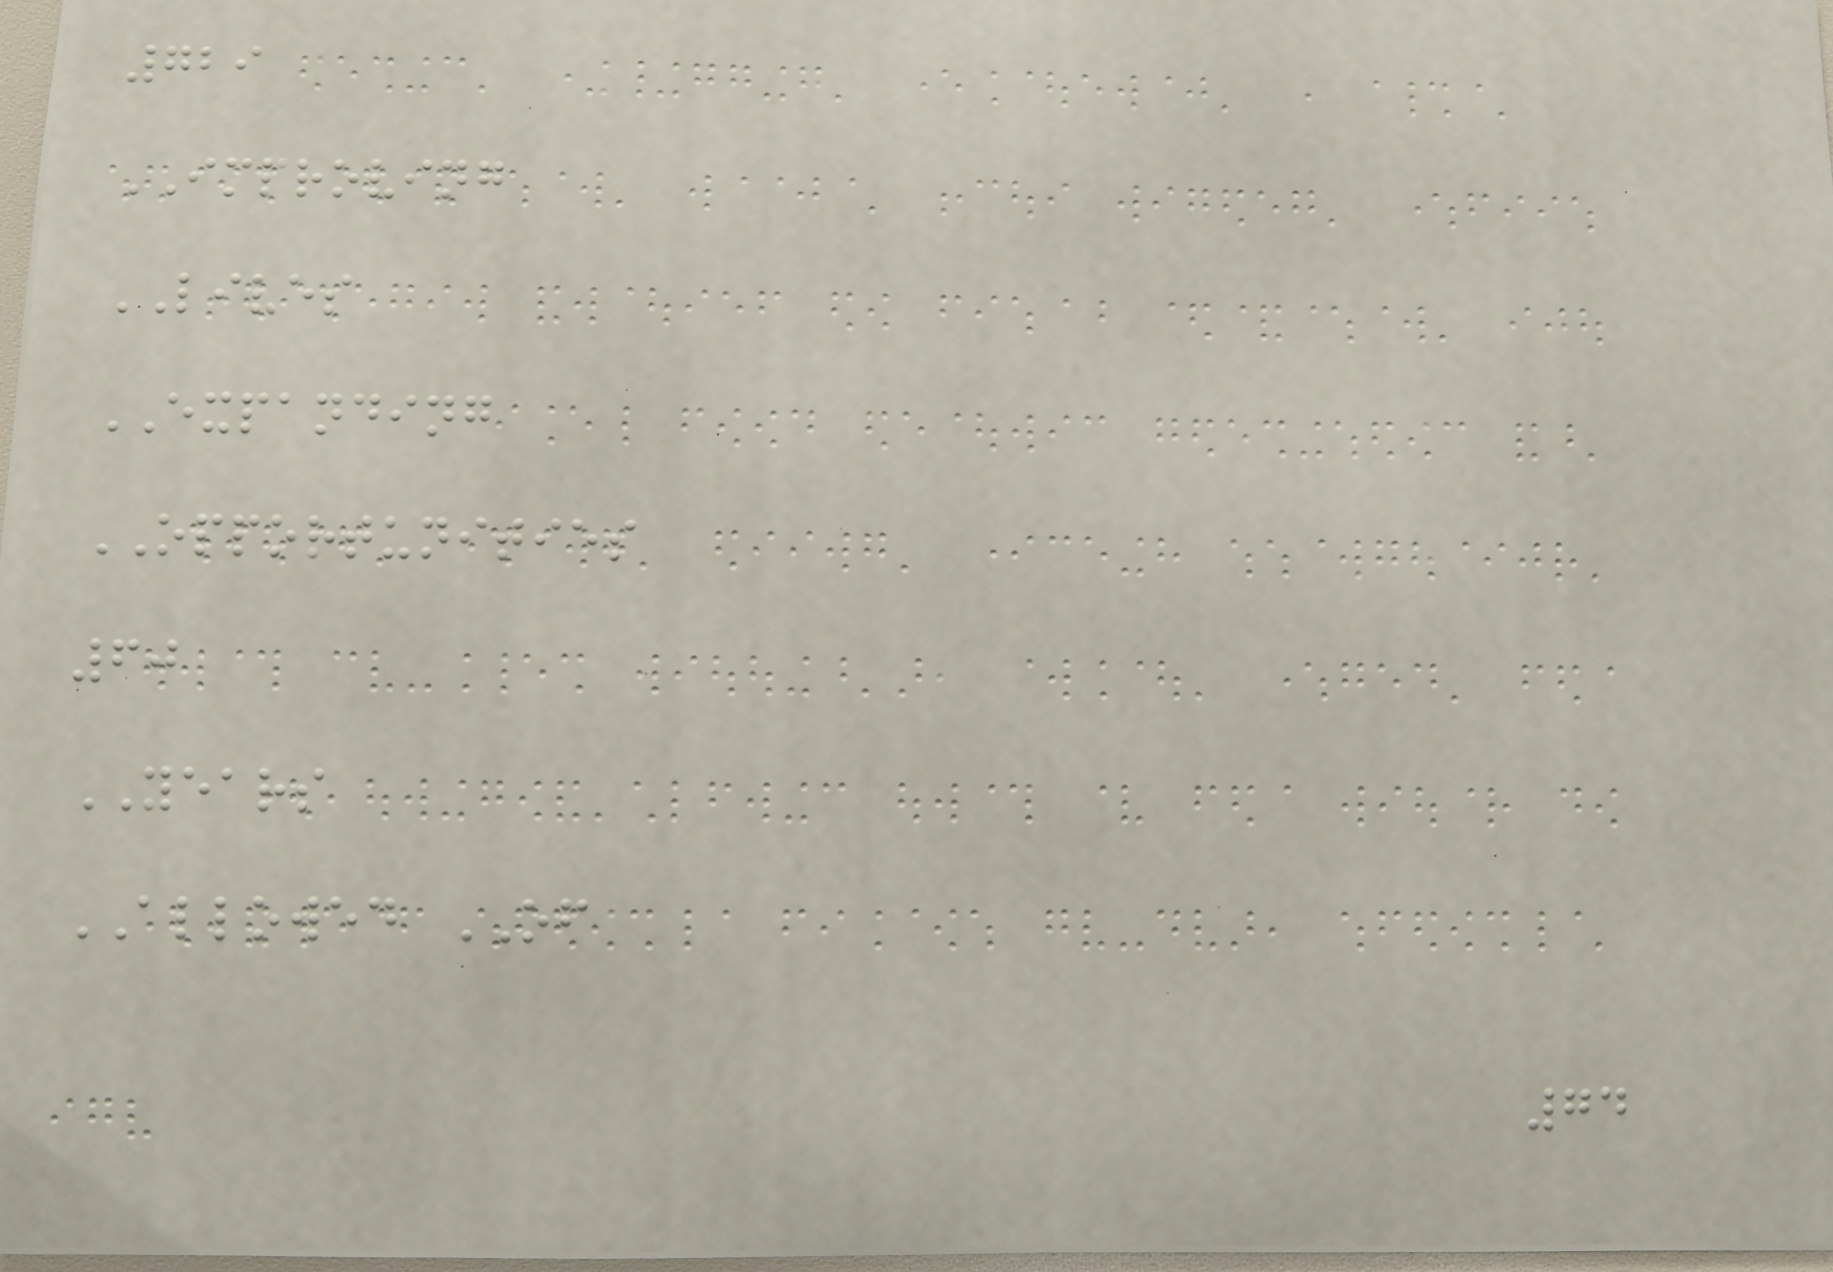729
IMPROVING
LIVES
EXPANDING
OPPORTUNITIES
60
YEARS
ALLOWED OF
74
